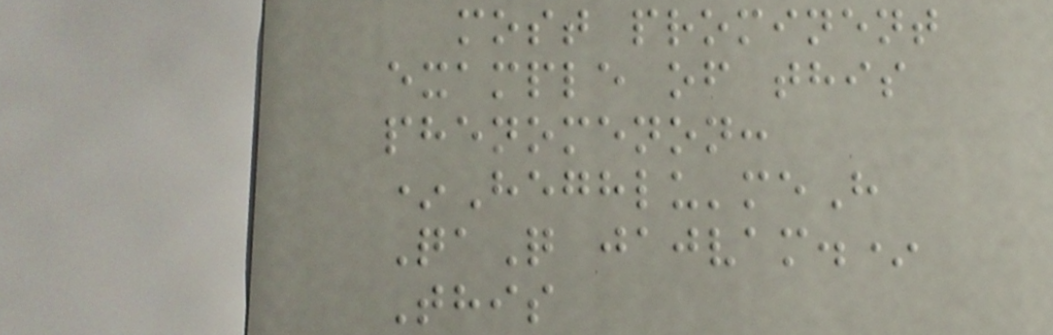most prominent
example of this
phenomenon:
*Heghlu'meH
QaQ jajvam.*
This
